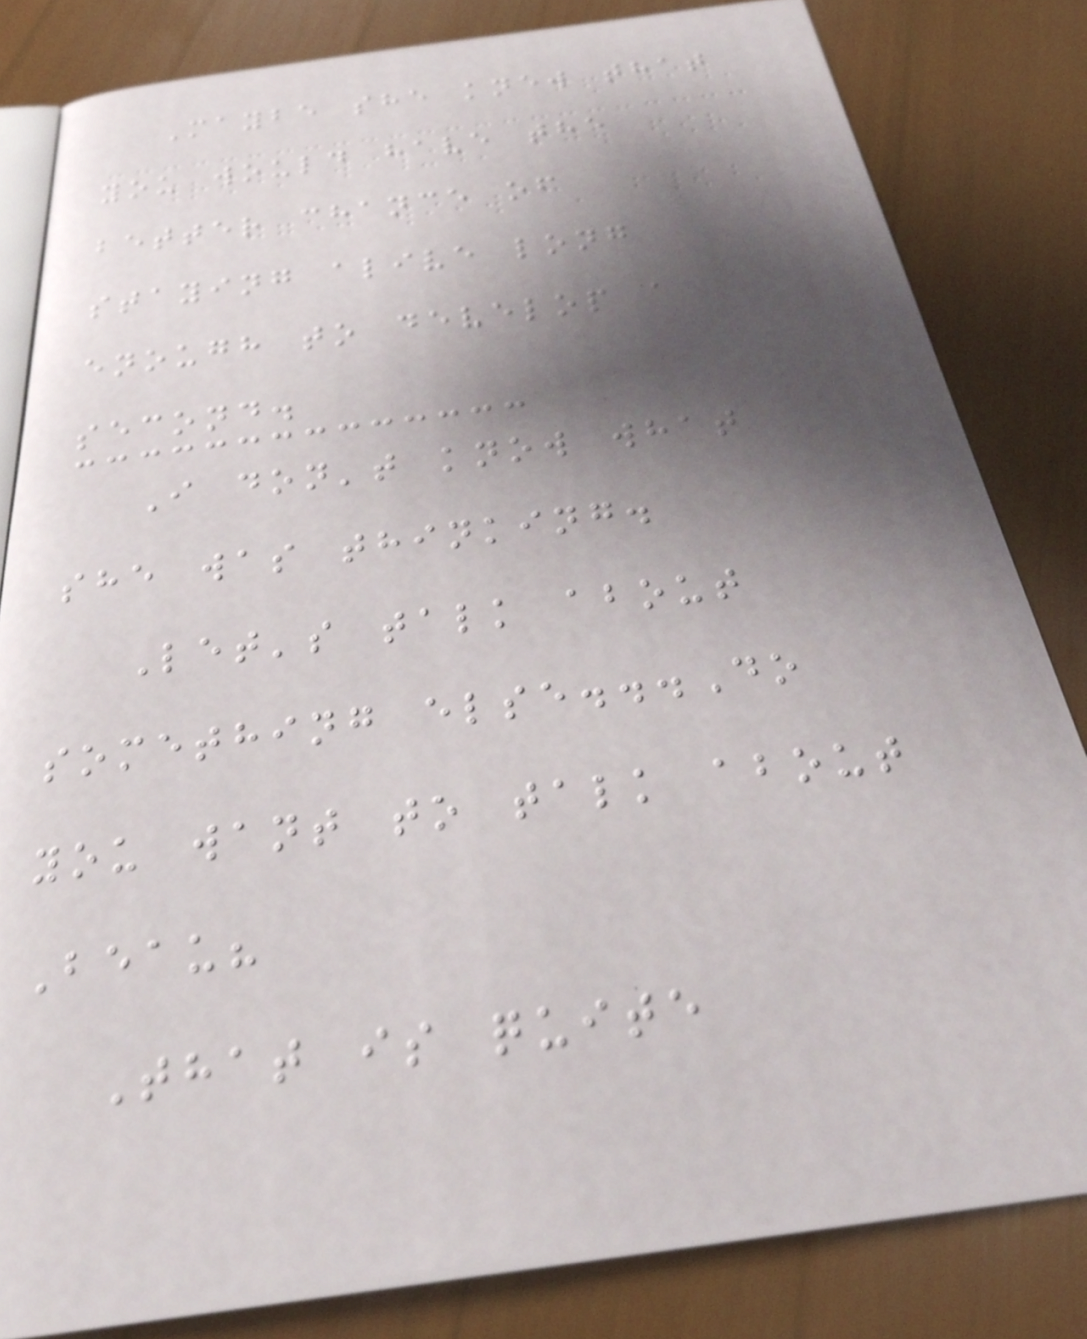Maybe she knew that
you would have the
better chance of
staying alive long
enough to develop a
second.
I don't know what
she was thinking.
Let's talk about
something else...Do
you want to talk about
Beau?
That is quite
